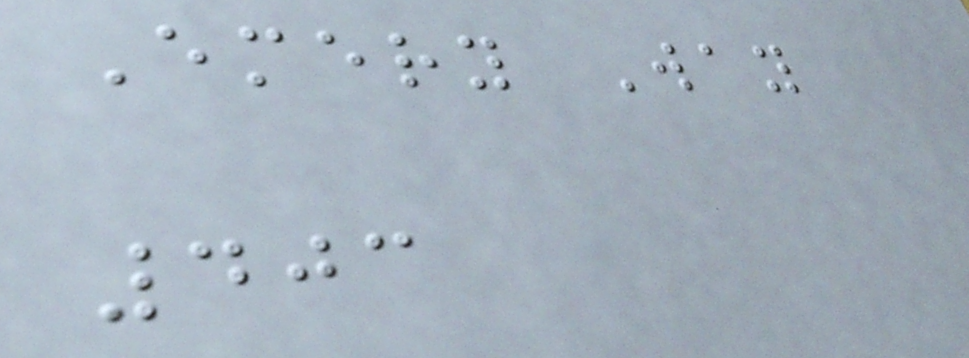Emery Way
403
